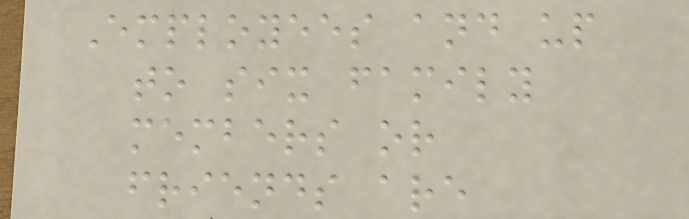Employees and up
to six family
members or
friends are
